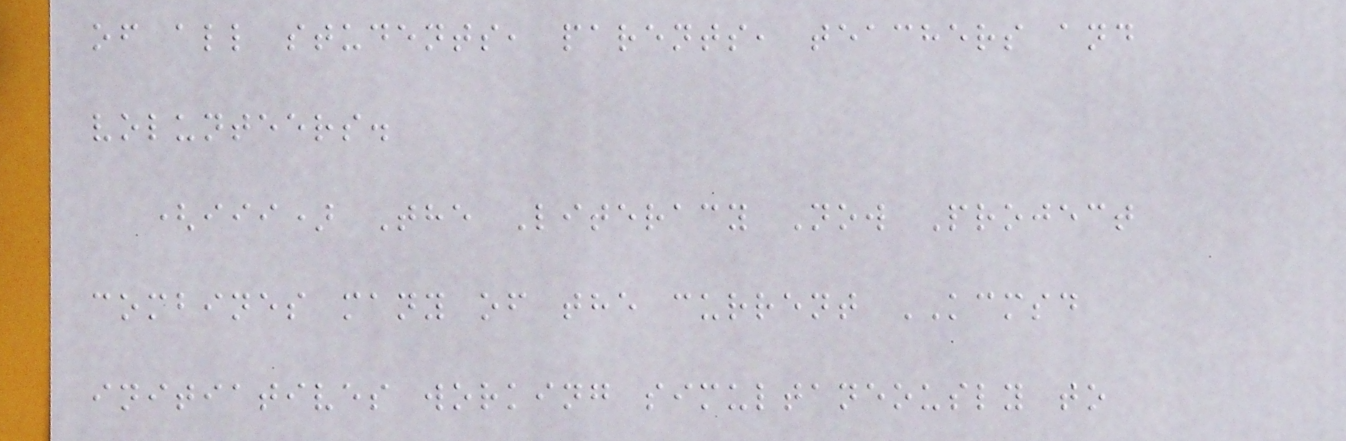of all students, parents, teachers and
volunteers.
(iii) The Literacy Now Project
combines many of the current KCMSD
initiatives working simultaneously to
